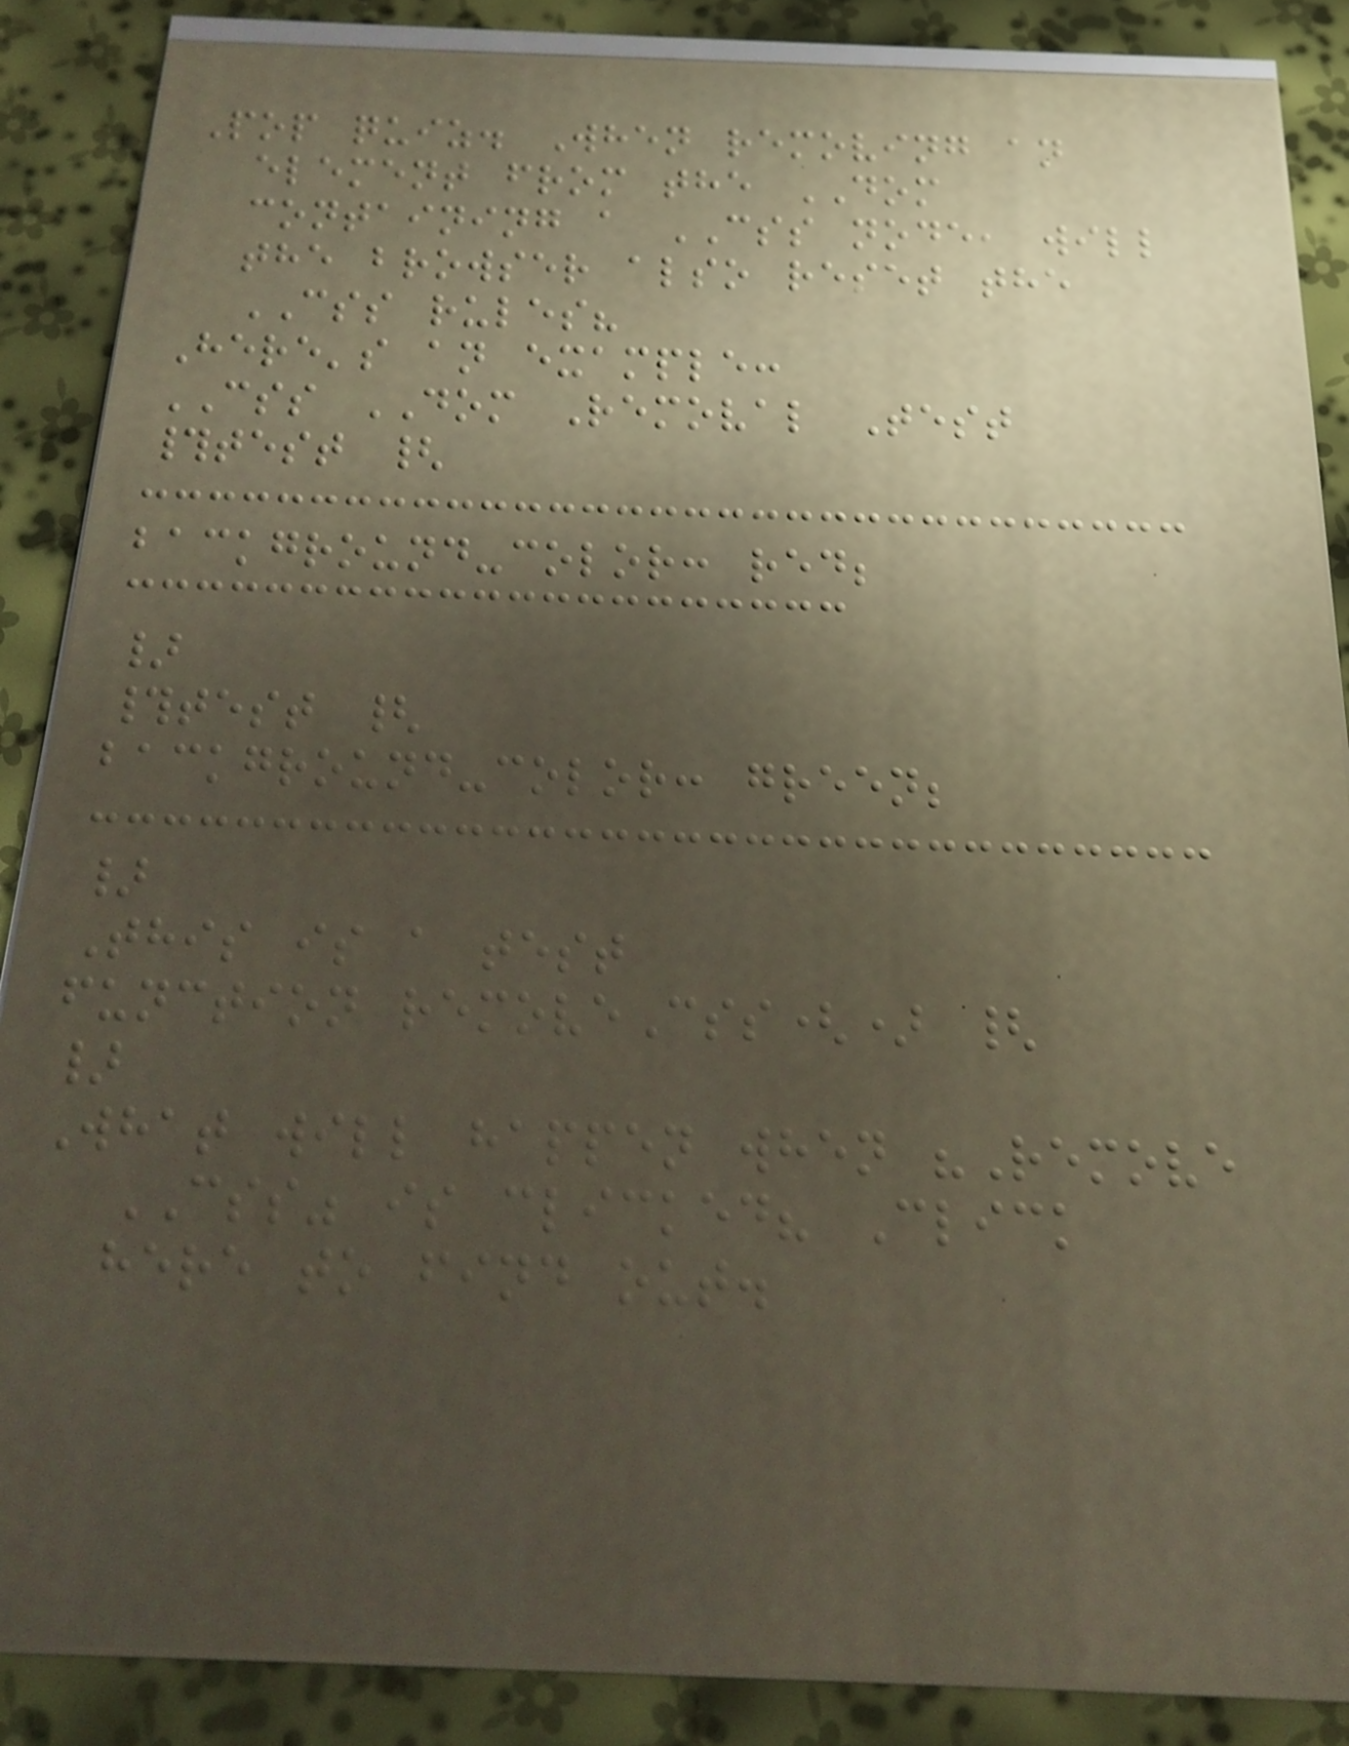Pop quiz. When removing an
element from the DOM
containing a CSS node, will
the browser also reset the
CSS rules?
Here's an example:
CSS DOM Removal Test
#test {
background-color: red;
}
#test {
background-color: green;
}
This is a test
function removeCss() {
}
What will happen when "Remove
CSS" is clicked? Click
here to find out.
